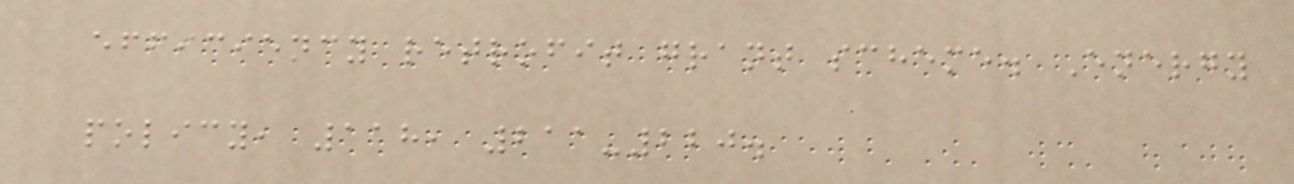efficiency retrofit grant scheme. Energy
policy, 118, 211-220.
